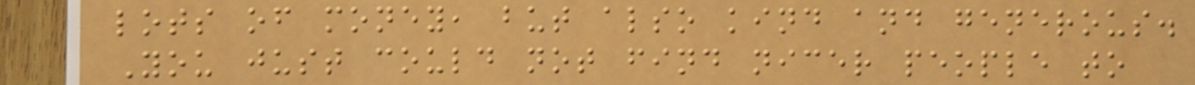lots of money, but also kind and generous.
You just could not find nicer people to
